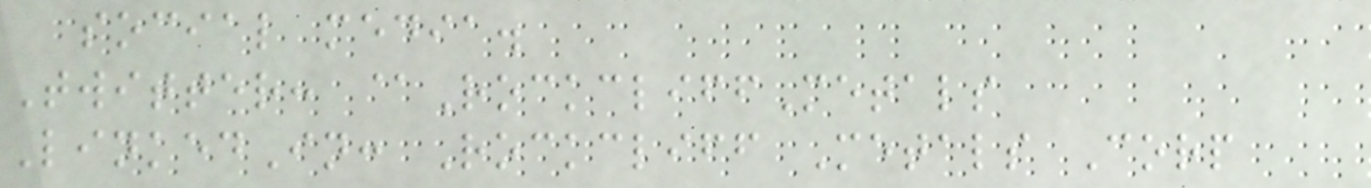social media.
Twitter: @RockcliffMetals
LinkedIn: Rockcliff Metals Corp
